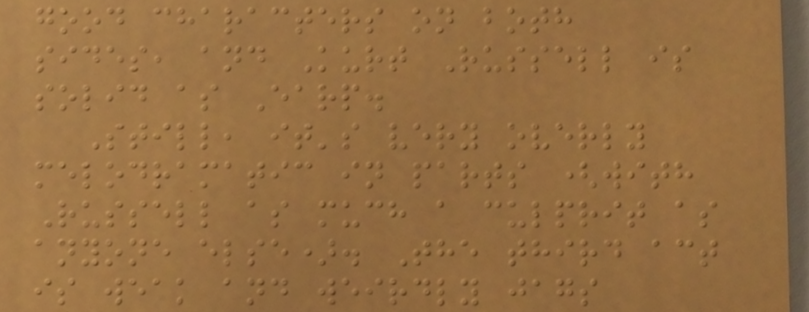good characters on both
sides, and Kurt Russell is
solid as Earp.
Still, it's very overly
melodramatic in parts (with
Russell as much a culprit as
anyone else). The third act
is weak and weirdly jags
